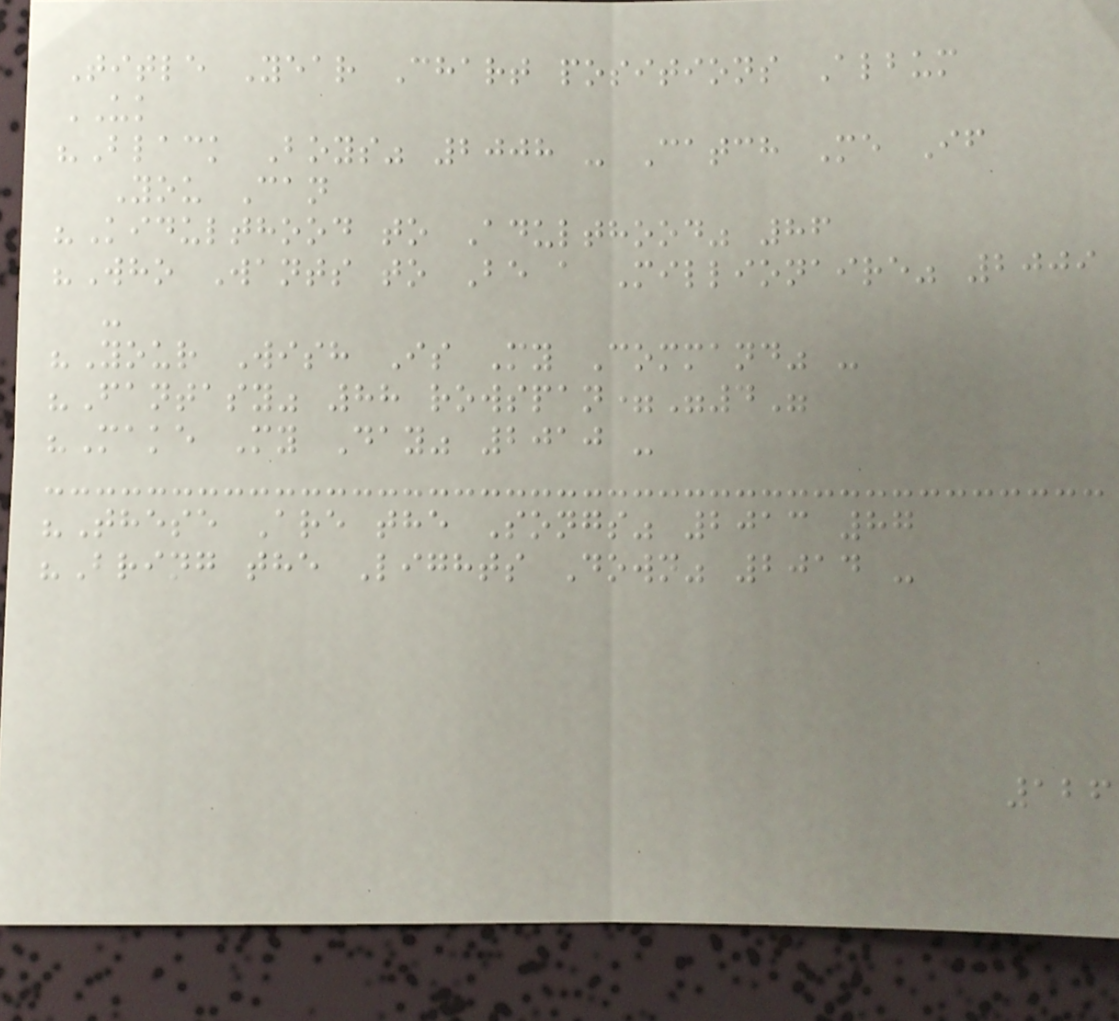Title Year Chart positions Album
UK
"Black Boys" 2008 - Catch Me If
You Can
"Kidulthood to Adulthood" 86
"Who Wants to Be a Millionaire" 2009
-
"Your Wish Is My Command" -
"Fantasy" 88 rowspan="4"
"Make My Day" 2010 -
"These Are the Songs" 2013 87
"Bring the Lights Down" 2014 -
126
